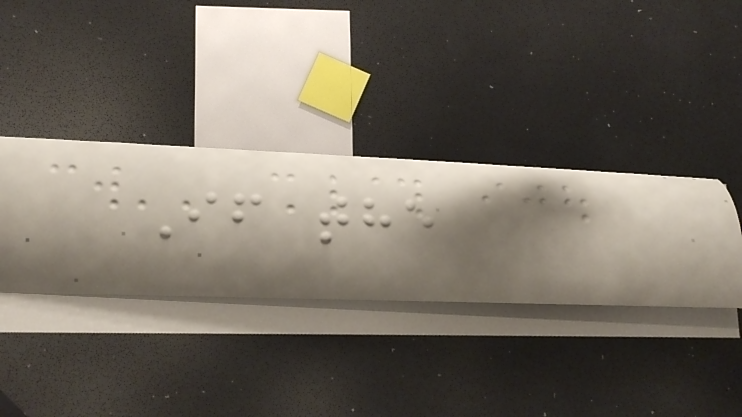If the
